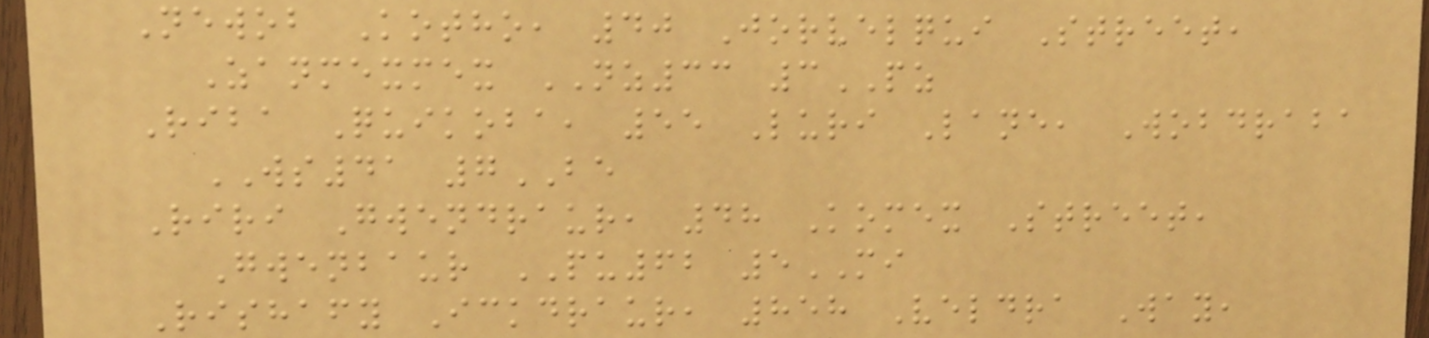Newob Kotho, 40 Jorvelqui Street,
Zanmexmex NZ33 3PZ
Riba Quikoba, 55 Luri Lane, Wobdraba
WS41 7BE
Riri Gwendraur, 48 Komex Street,
Gwenbaur PU62 5MI
Rishafy Ickdraur, 858 Veldra Way,
